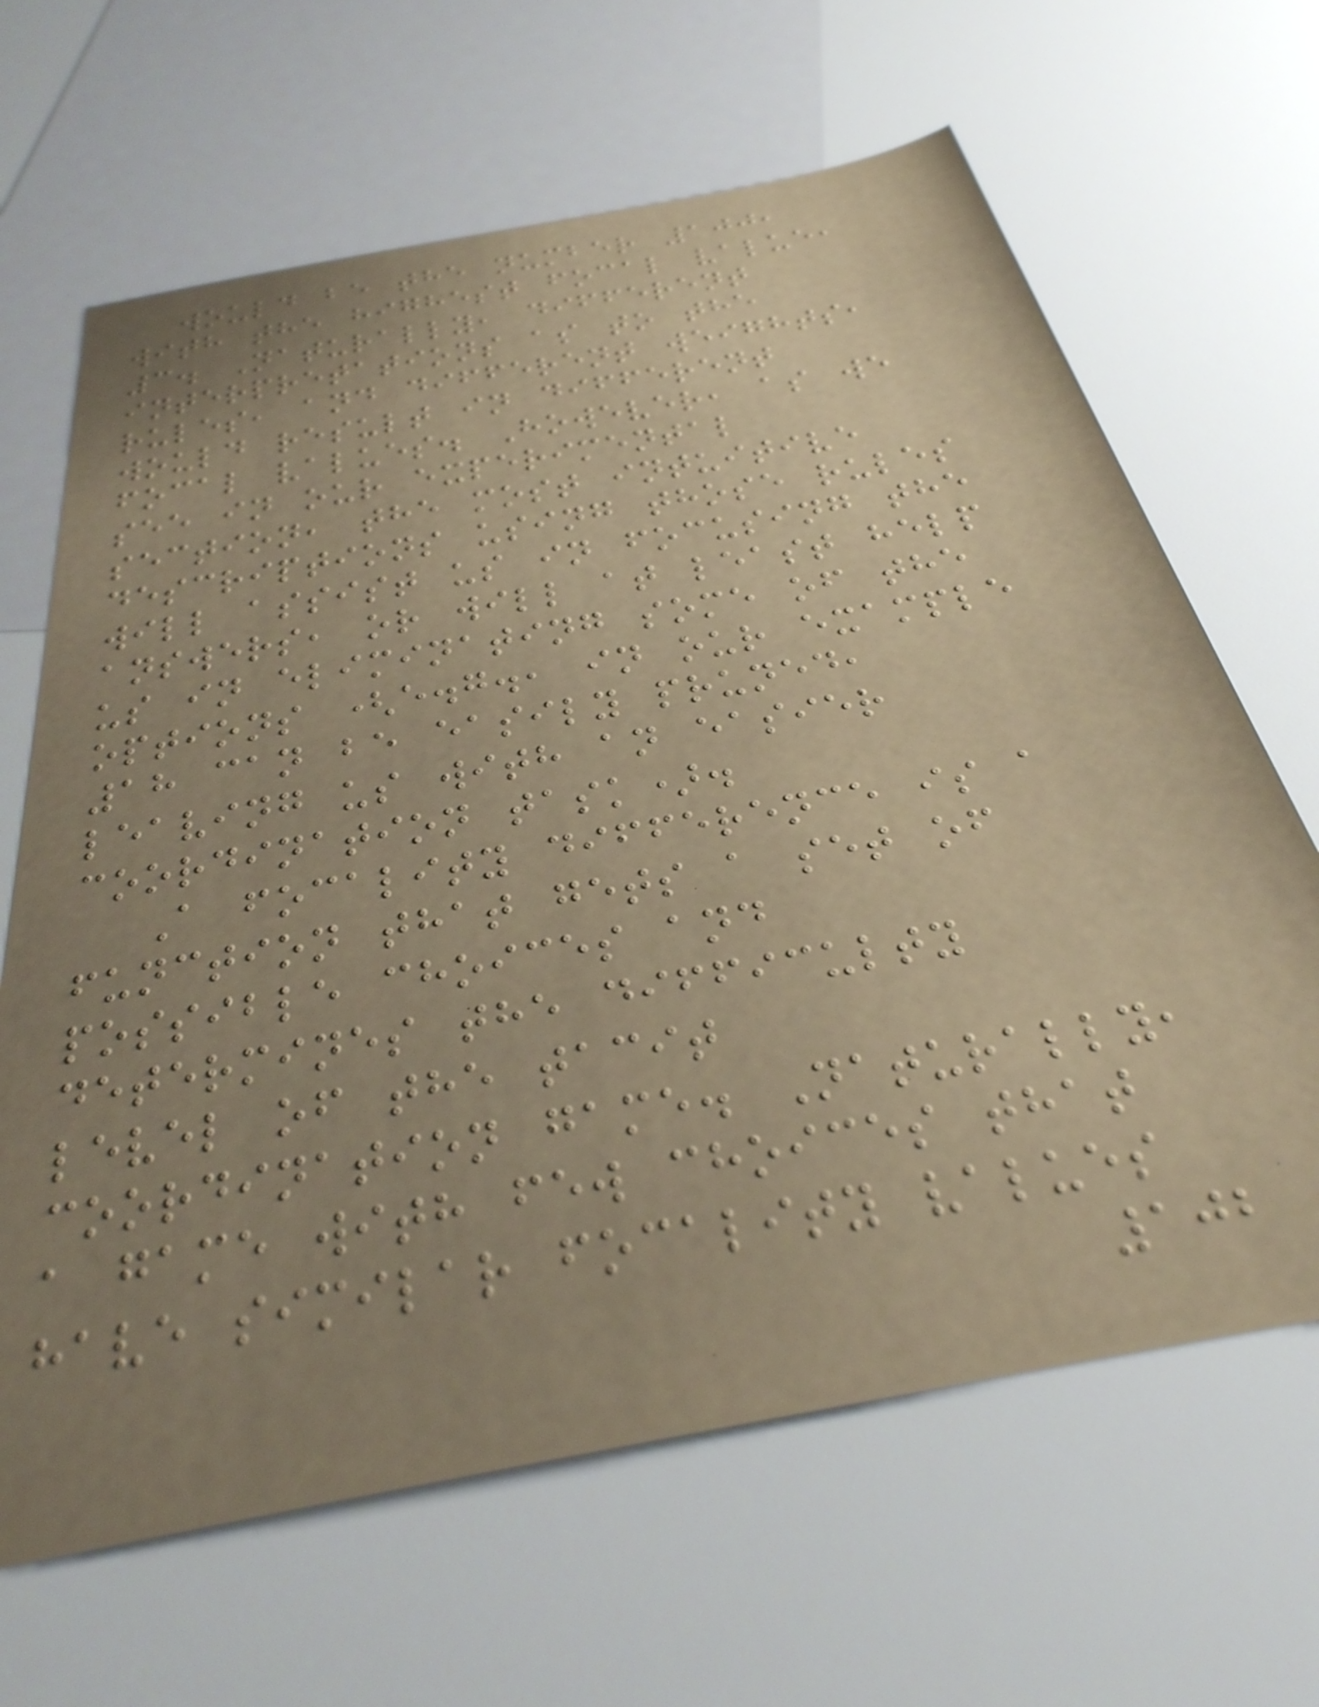would be the number 100,
with the highest focal value,
3. Naturally, different
interpretations as to the
rules, and different weights,
would result in different
focal values. However, as we
see in our experimental
section, the most intuitive
descriptions using those rules
will assist us in focusing the
answers, or will at least help
us in eliminating some of the
options (e.g., in our example
18 can be easily pruned,
leaving us with an easier
coordination task).
A focality difference is a
function that gets a set of
possible choices and
determines the difficulty
level of the tacit
coordination game. Naturally,
a game with few choices that
have similar focality values
102
